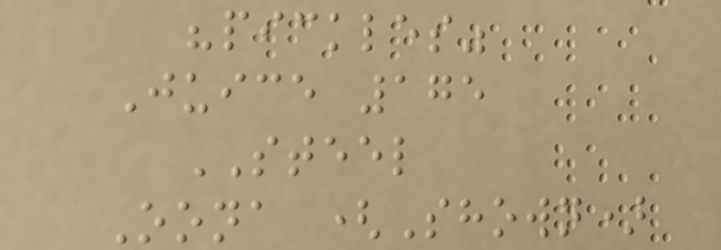"pickles"
Juice 175
STEEL
Oona (Shown)
